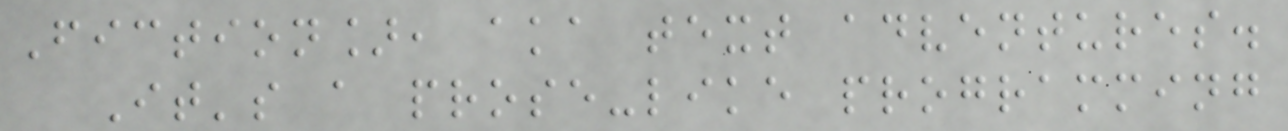Fiction], aka text adventures.
It's a prose-like programming
